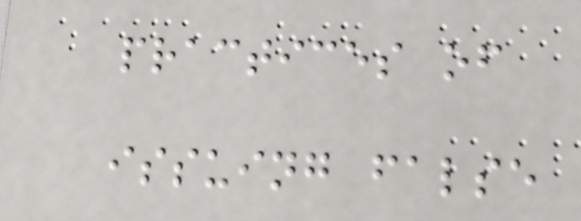practices of
issuing false
